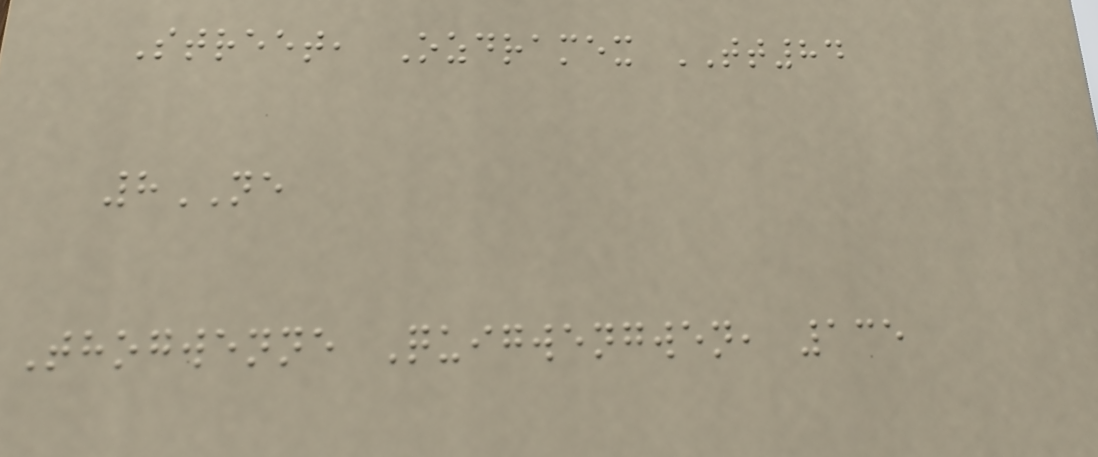Street, Ozdramex TT84
8NE
Thogwenne Quigwengwen, 135
